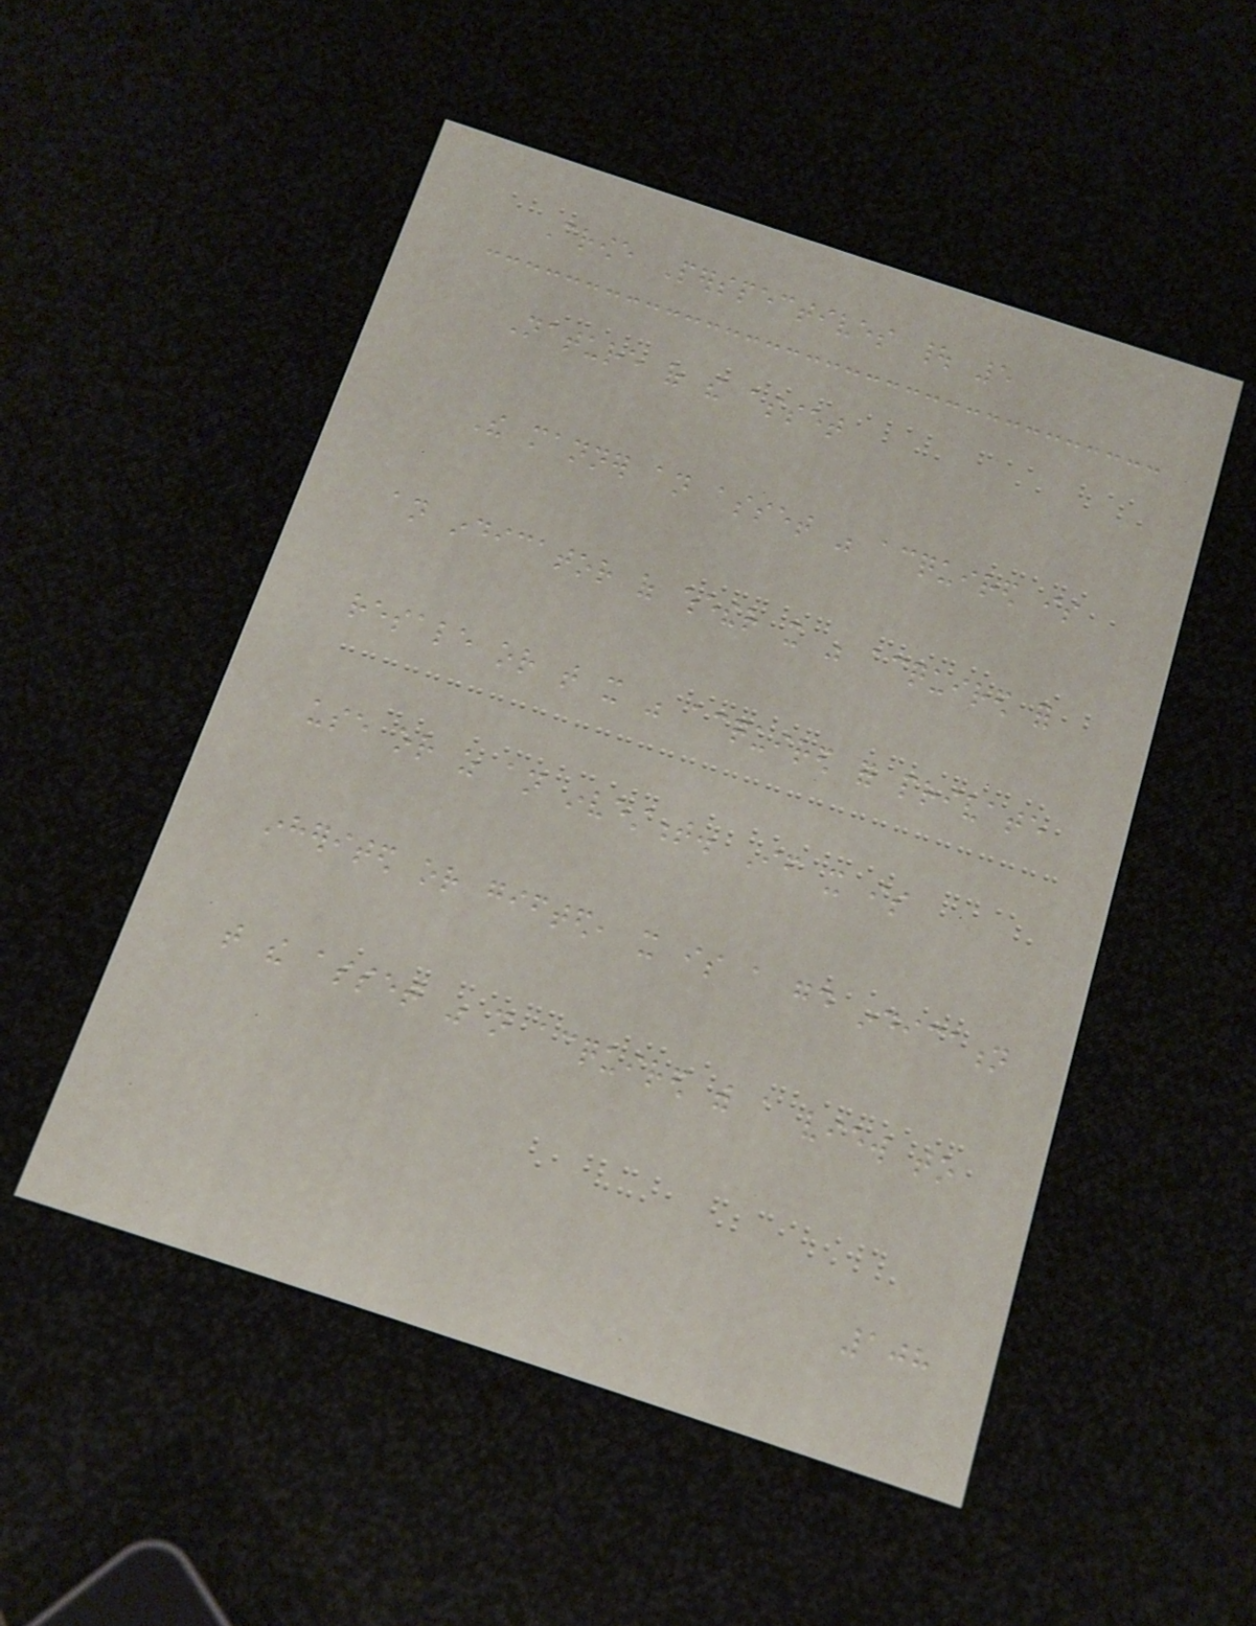Crowe Perspectives | 5
Nature of the asset
The manner an asset was acquired is
an indicator of whether it was acquired for
resale or that it was acquired for private
use or as an investment. If it is
inherited or gifted, it is a good indication
that the asset was not acquired with a view to
108
